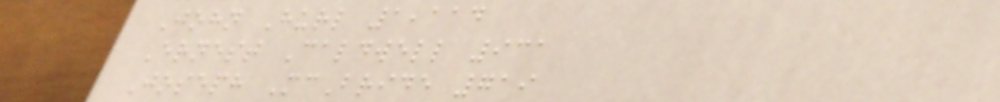John Hurl 1,114
Ernest Caldwell 931
Joseph McBride 719
